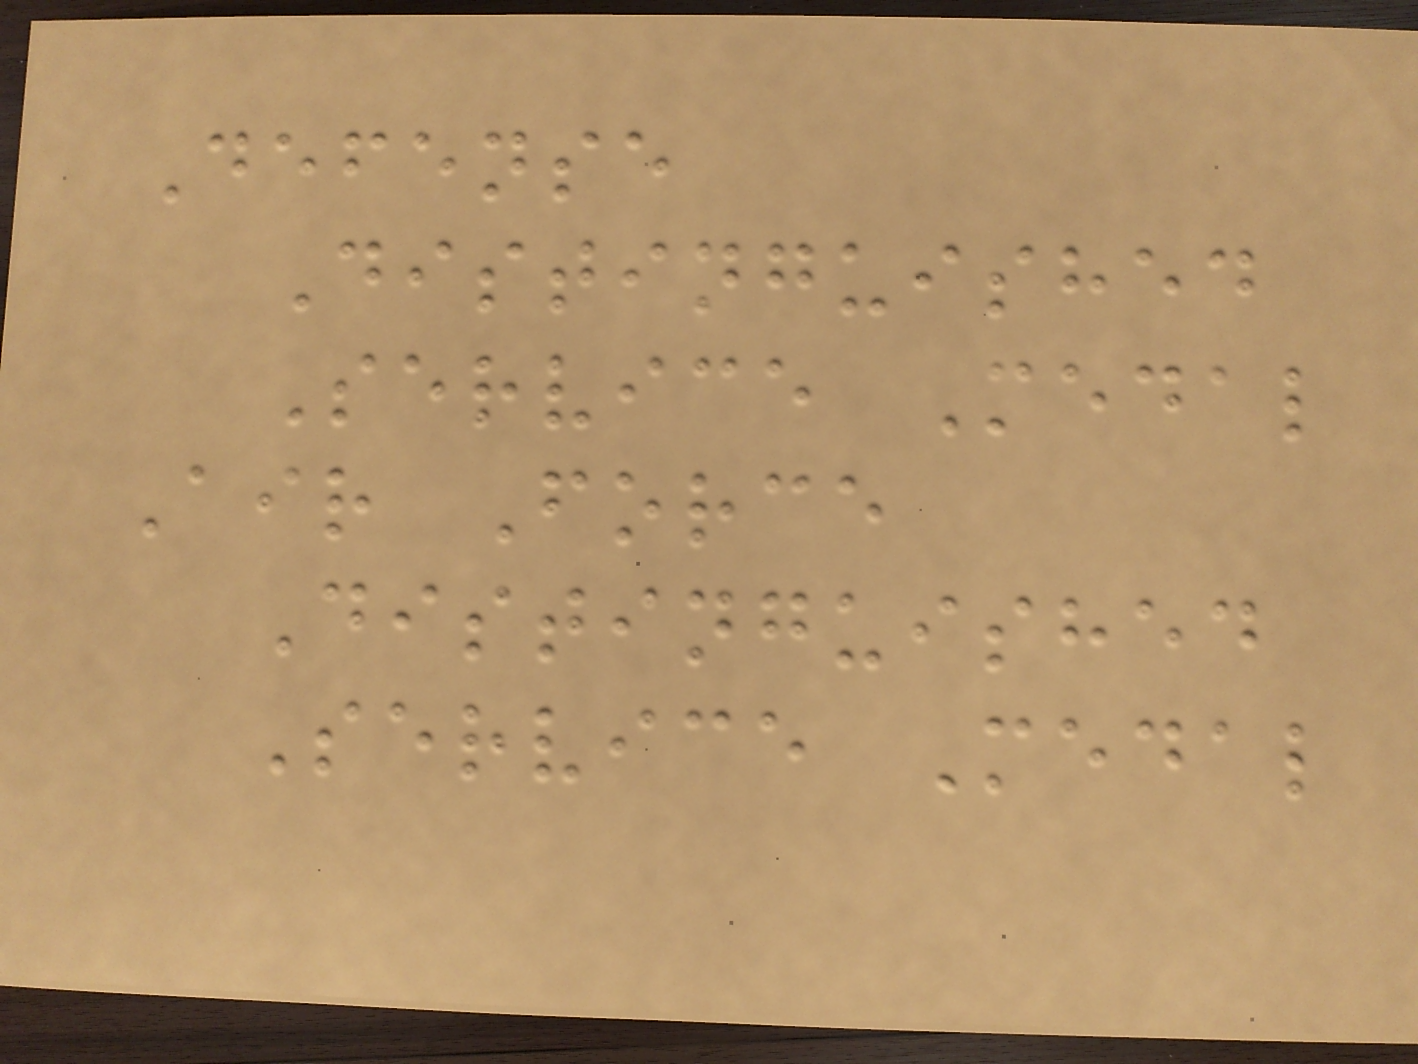Defense
Distinguished
Service Medal
Air Force
Distinguished
Service Medal
